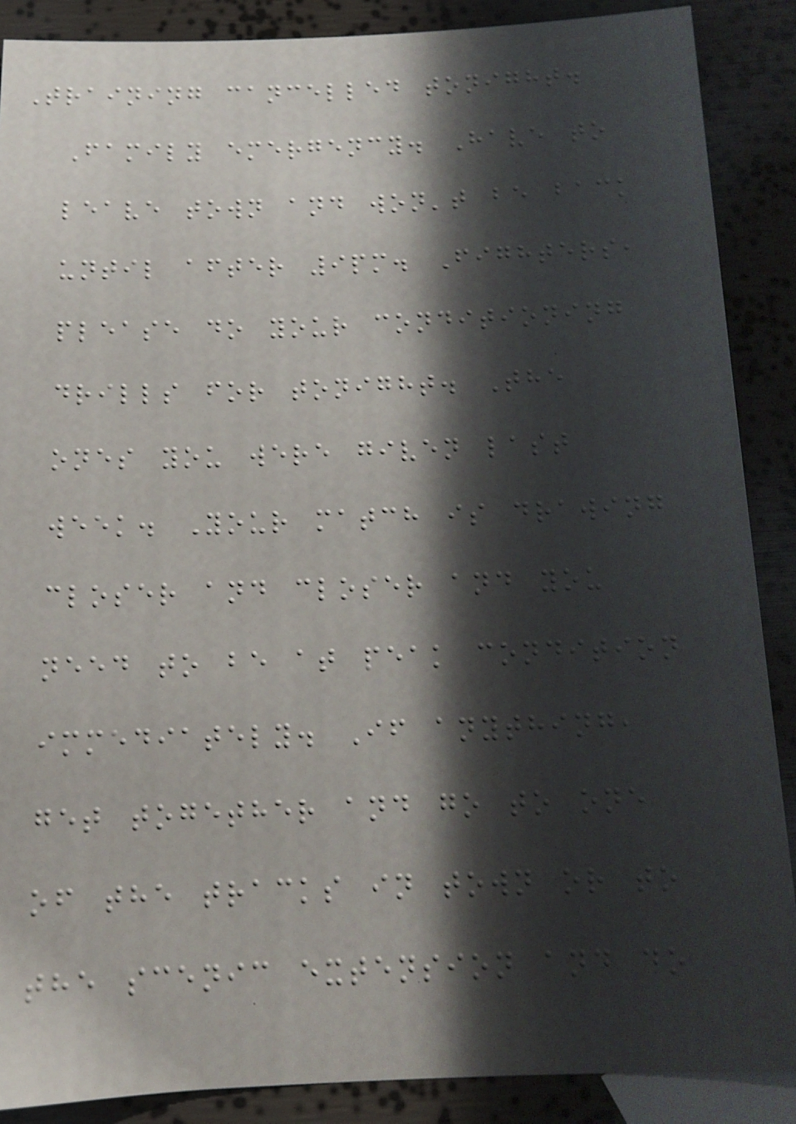Training cancelled tonight.
Family emergency. Have to
leave town and won't be back
until after 9pm. Fighters,
please do your conditioning
drills for tonight. The
ones you were given last
week. Your match is drawing
closer and closer and you
need to be at peak condition
immediately. If anything,
get together and go to one
of the tracks in town or to
the scenic extension and do
